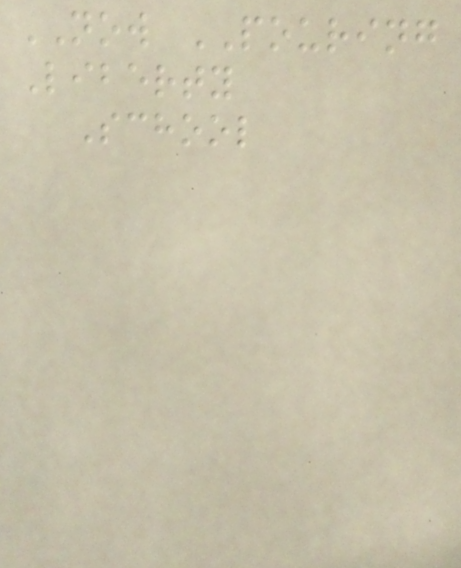NOW POURING
Liberty
School
